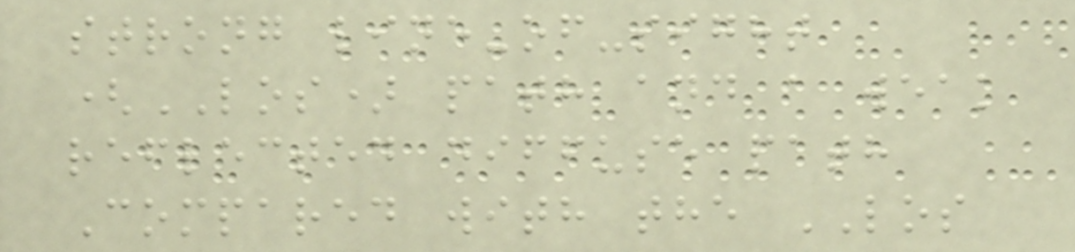strong line-of-sight
(LOS) path and a weak
reflected diffuse path
Compared with the LOS
